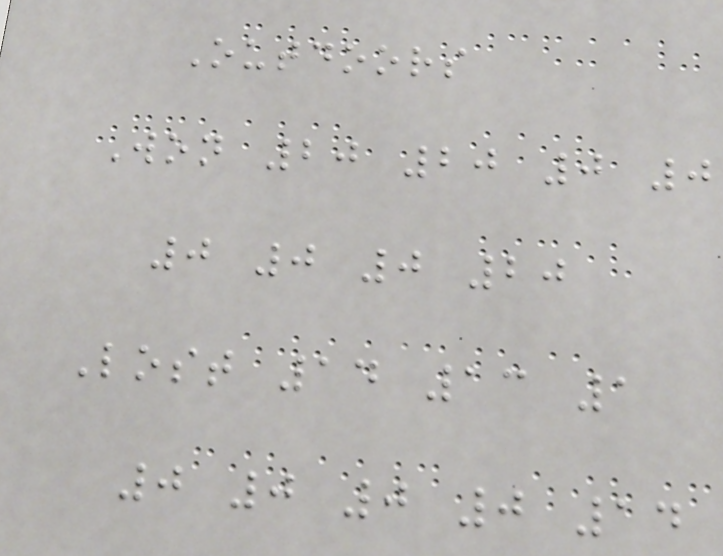Outdoors
Won 20 20 0 0
0 0 0 20
Lost 14 13 1
0 0 0 0 14
